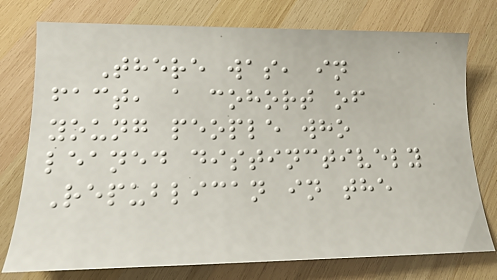There was, in
fact, a cohort of
young people who
leaned distinctively
Republican in the
